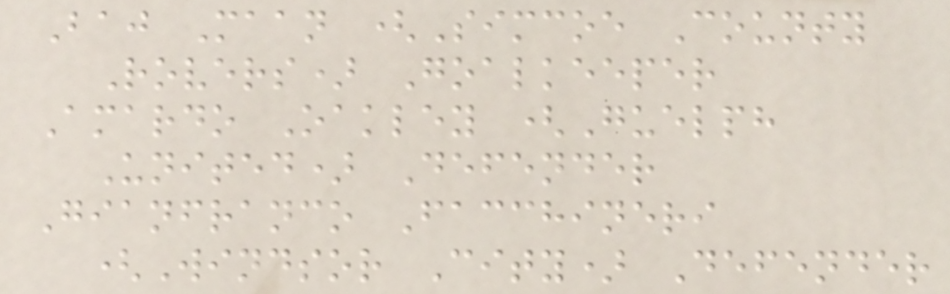Baj Maan (Simcoe County
Rovers) Goalkeeper
Amardo Oakley (Guelph
United) Defender
Gianfranco Facchineri
(Windsor City) Defender
